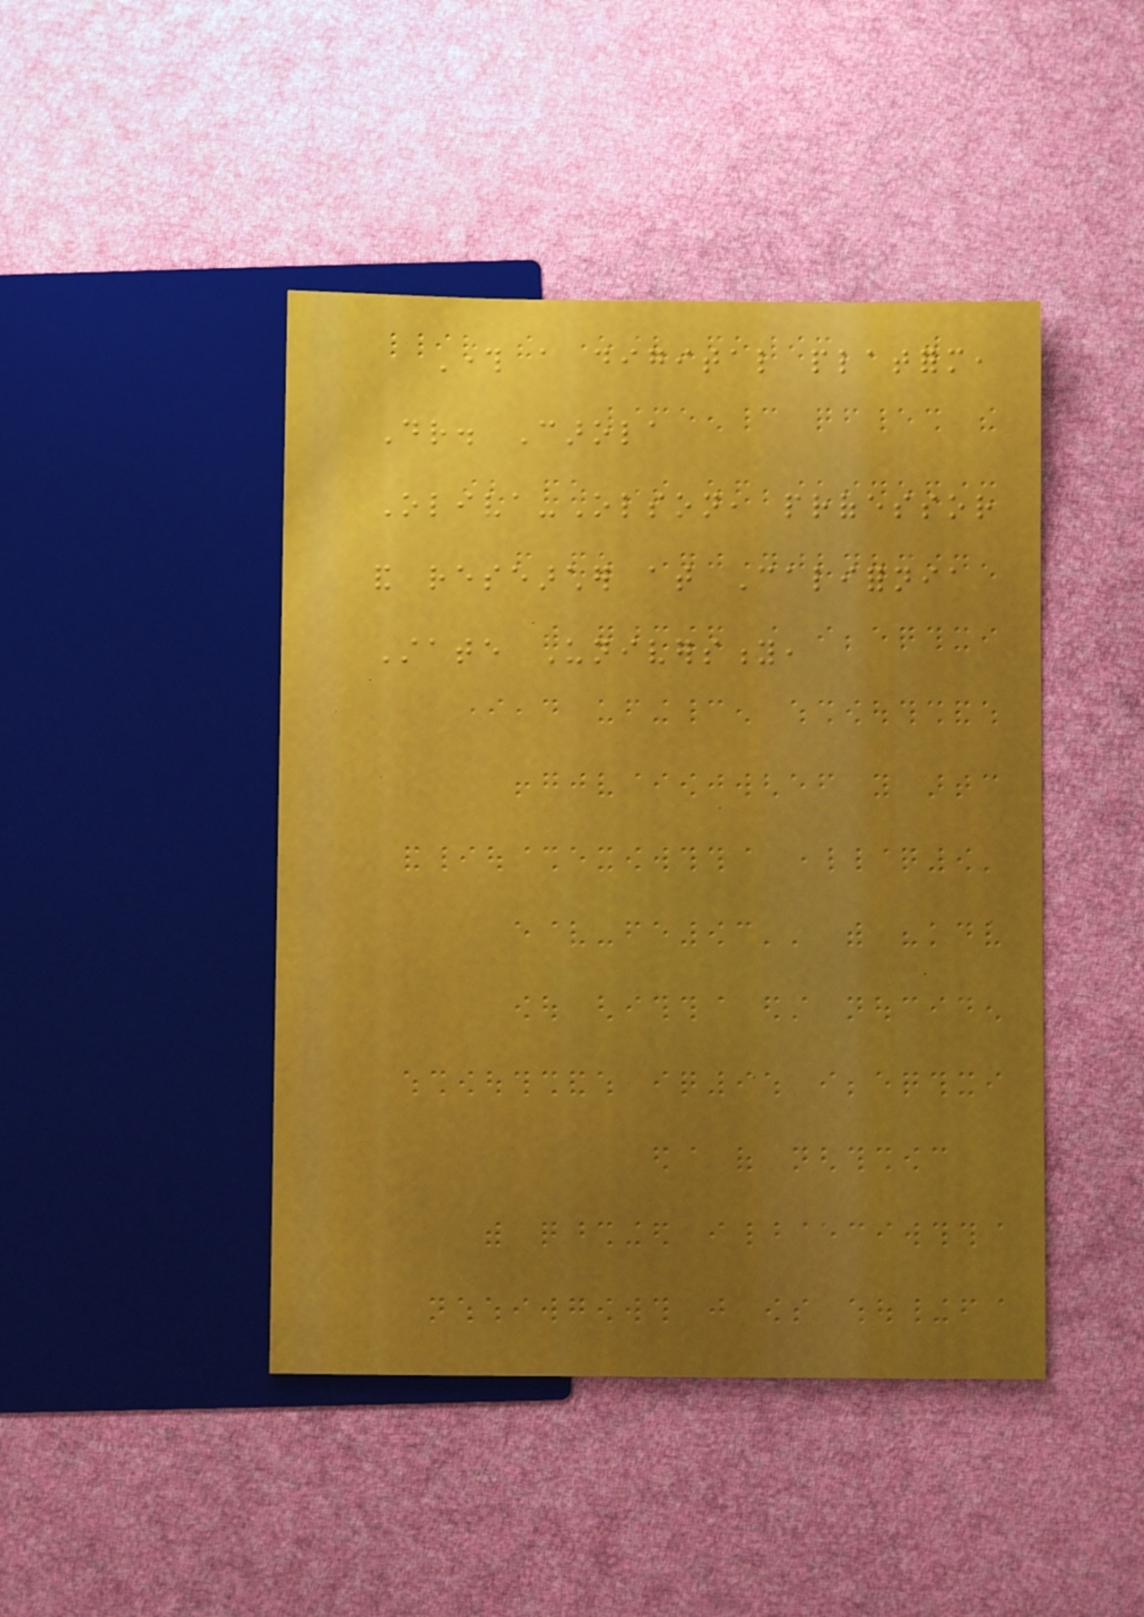Through a digital platform,
Dr. Carola
Oliva-Olson, professor
and researcher at California
State University,
